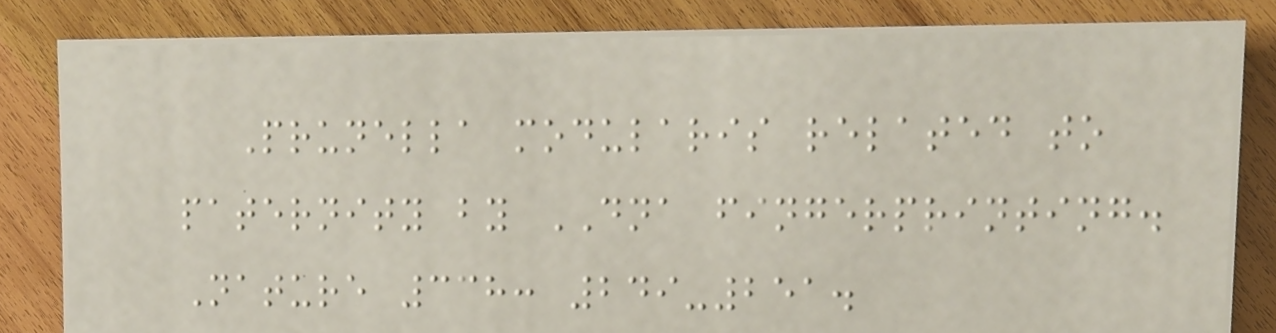Prunella modularis related to
paternity by DNA fingerprinting.
Nature 338: 249-251.
